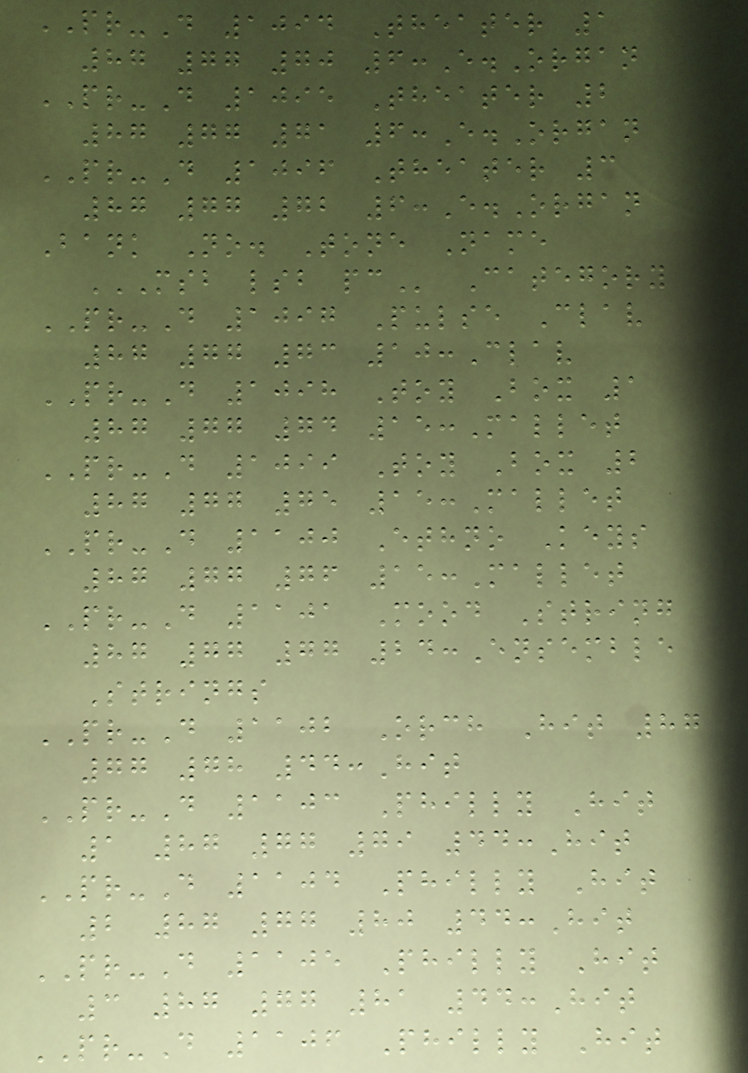PR-D 1094 Theater 1
87 77 70 6:E.Organ
PR-D 1095 Theater 2
87 77 71 6:E.Organ
PR-D 1096 Theater 3
87 77 72 6:E.Organ
Bank No. Tone Name
MSB LSB PC Category
PR-D 1097 Pulse Clav
87 77 73 10:Clav
PR-D 1098 Toy Box 1
87 77 74 15:Mallet
PR-D 1099 Toy Box 2
87 77 75 15:Mallet
PR-D 1100 Ethno Keys
87 77 76 15:Mallet
PR-D 1101 Mood String
87 77 77 24:Ensemble
Strings
PR-D 1102 Orch Hit 87
77 78 44:Hit
PR-D 1103 Philly Hit
1 87 77 79 44:Hit
PR-D 1104 Philly Hit
2 87 77 80 44:Hit
PR-D 1105 Philly Hit
3 87 77 81 44:Hit
PR-D 1106 Philly Hit
